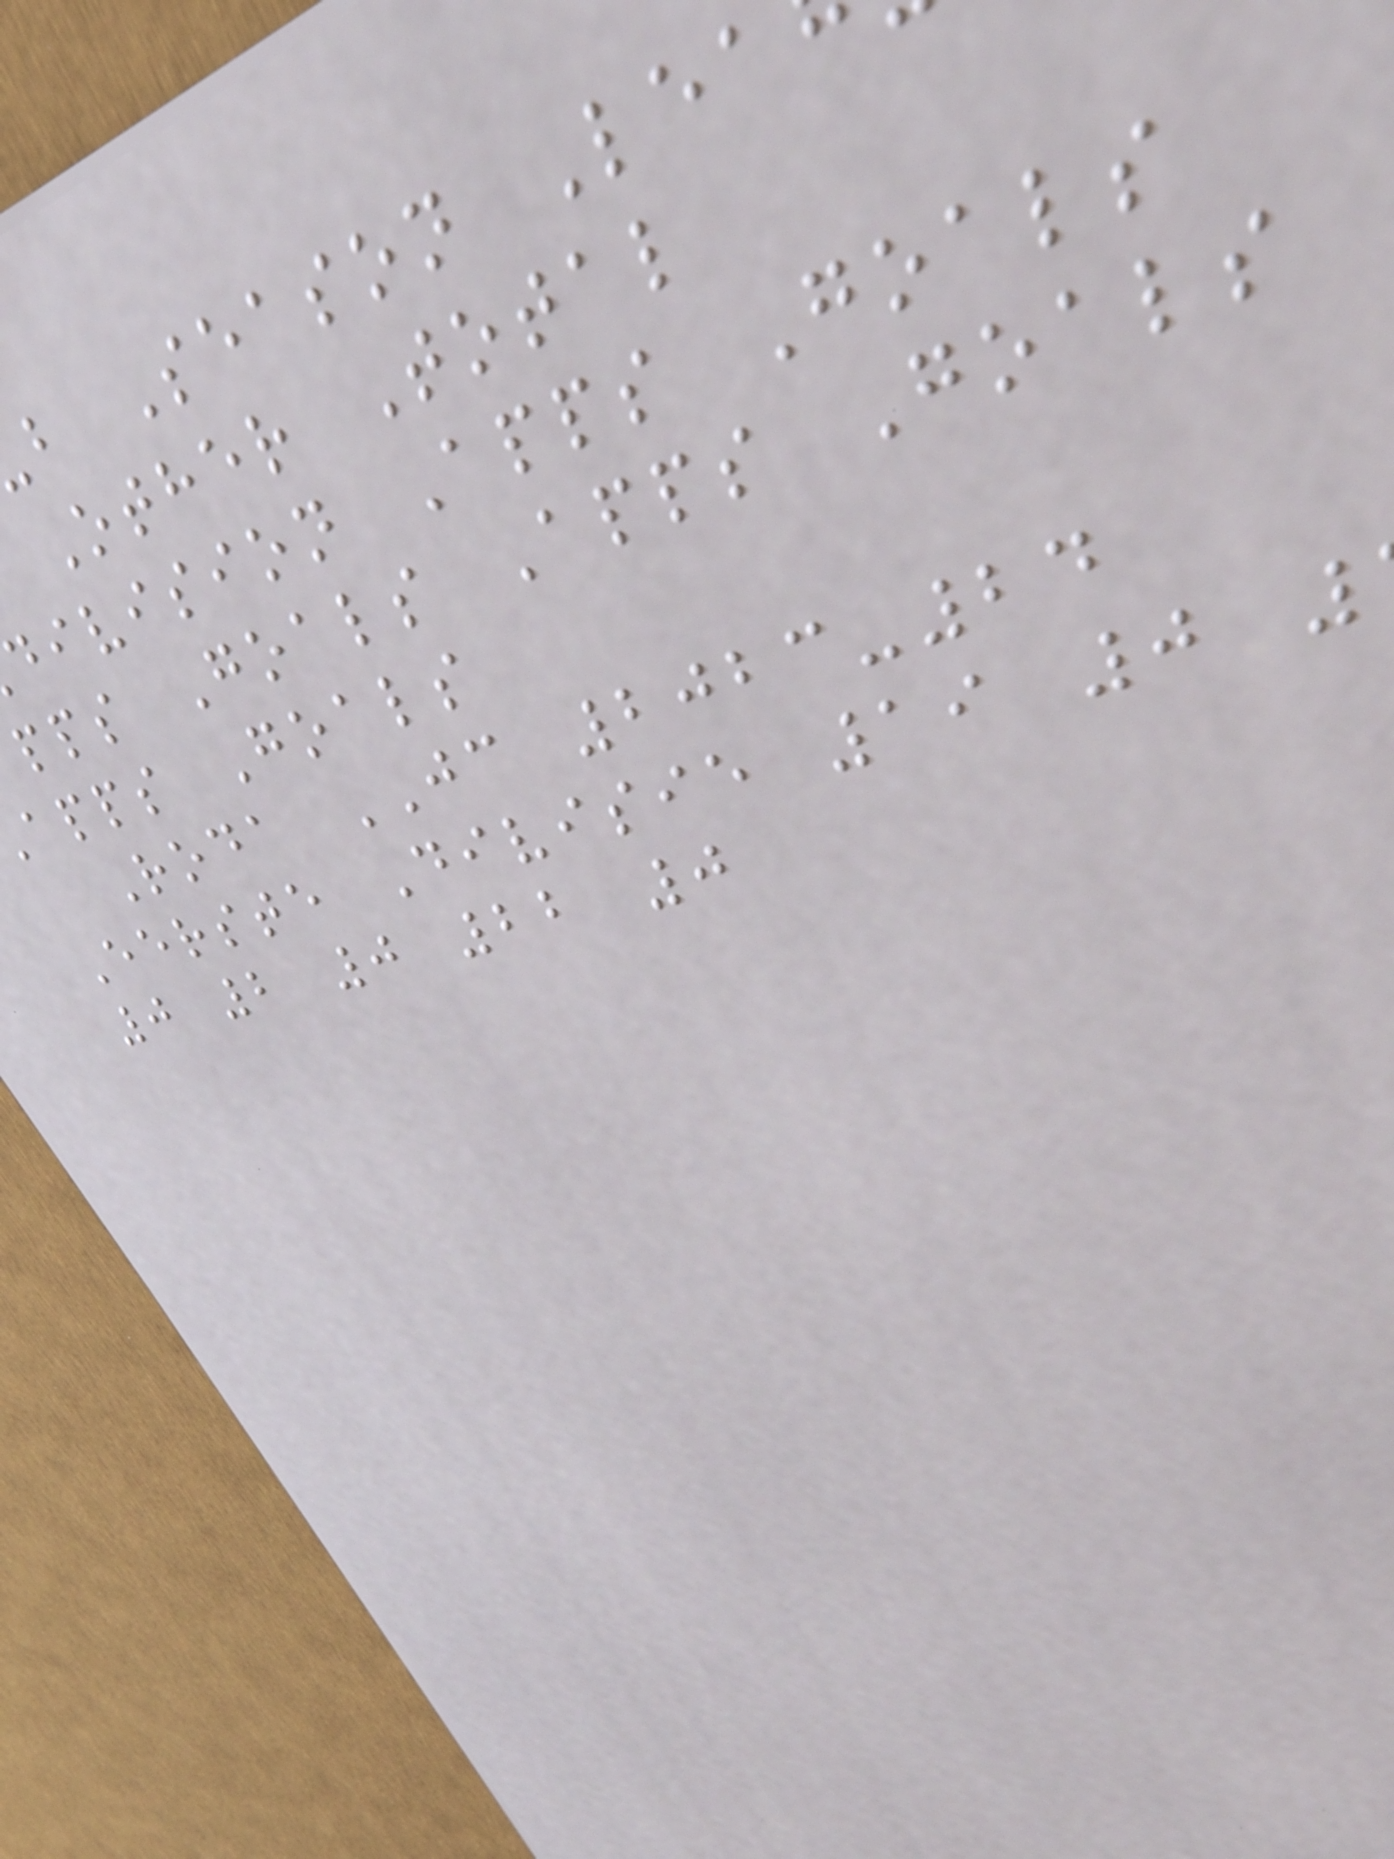b Season Lea
Other Total
division Apps Goals
pps Goals Apps Goals
apps Goals
Roda JC 2023-24
Eerste Divisie 19 0
0 2 0 22 0
